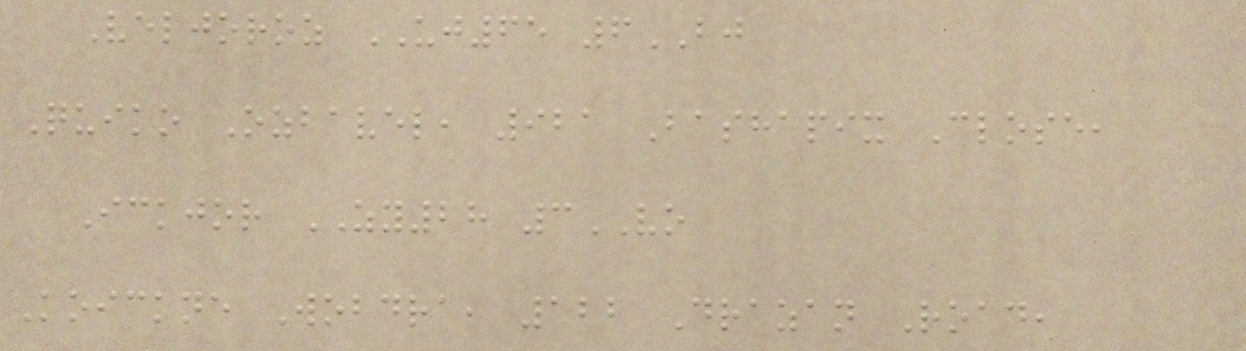Veljoroz UJ65 6BJ
Quiko Ozbavel, 921 Bashapix Close,
Ickjor ZY28 3VO
Koickne Wobdra, 122 Drazan Road,
